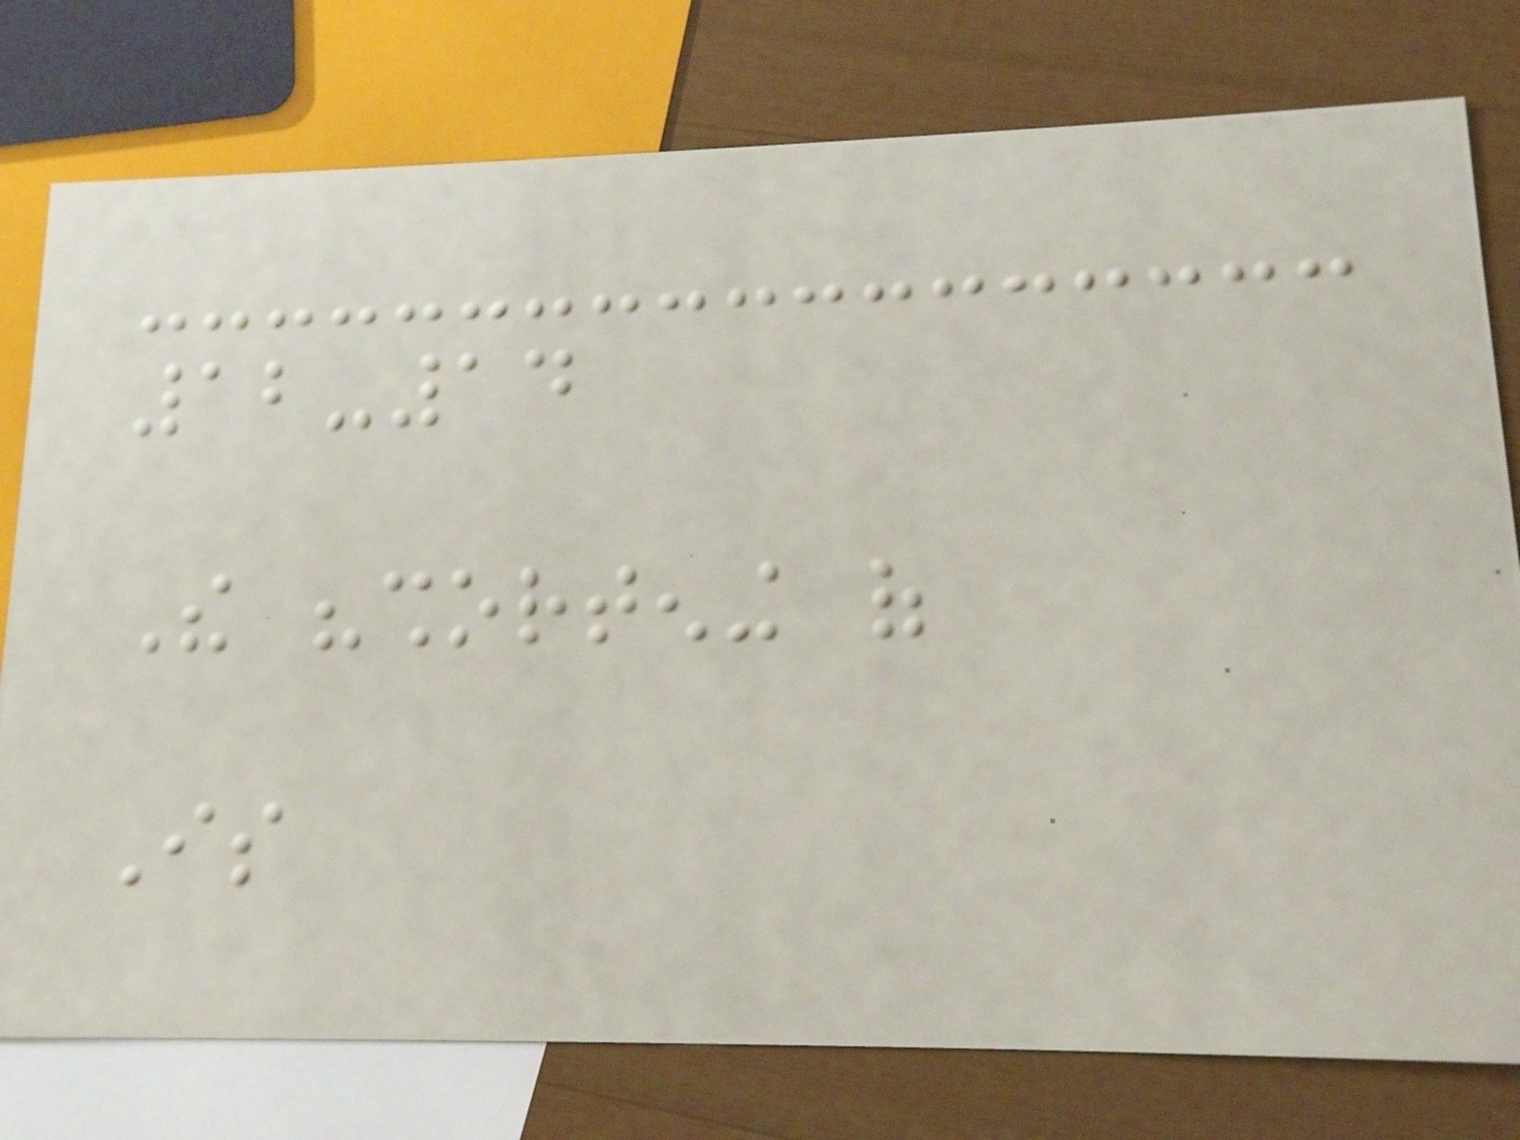12-14
The "shortening of
Is
